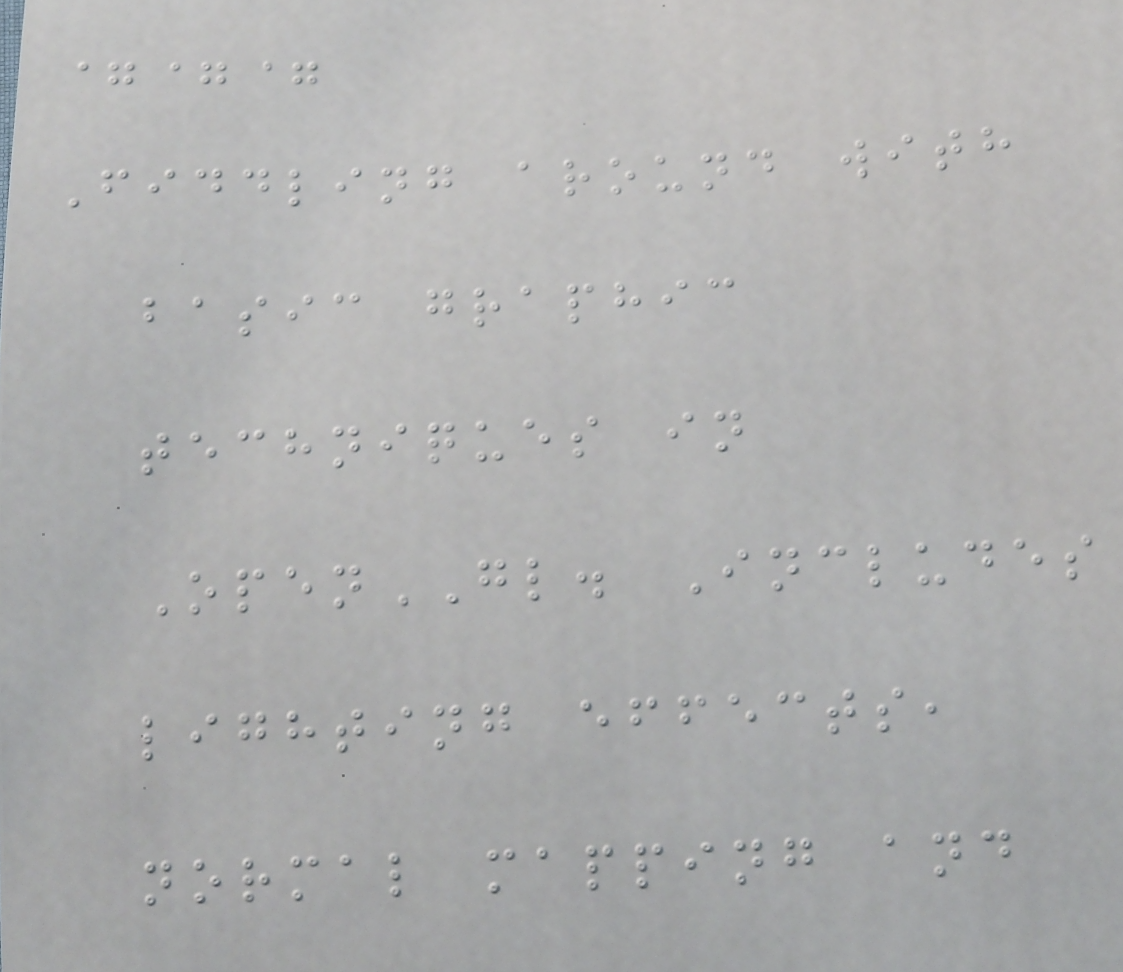===
Fiddling around with
basic graphic
techniques in
OpenGL. Includes
lighting effects,
normal mapping and
